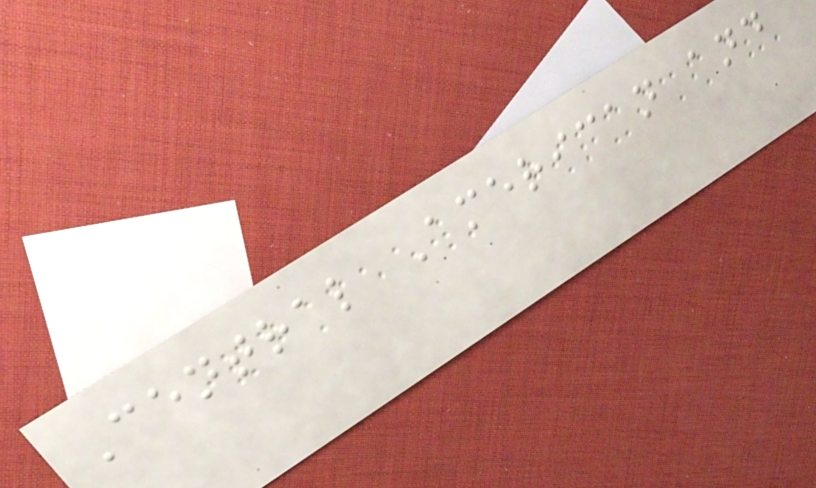Central American and
